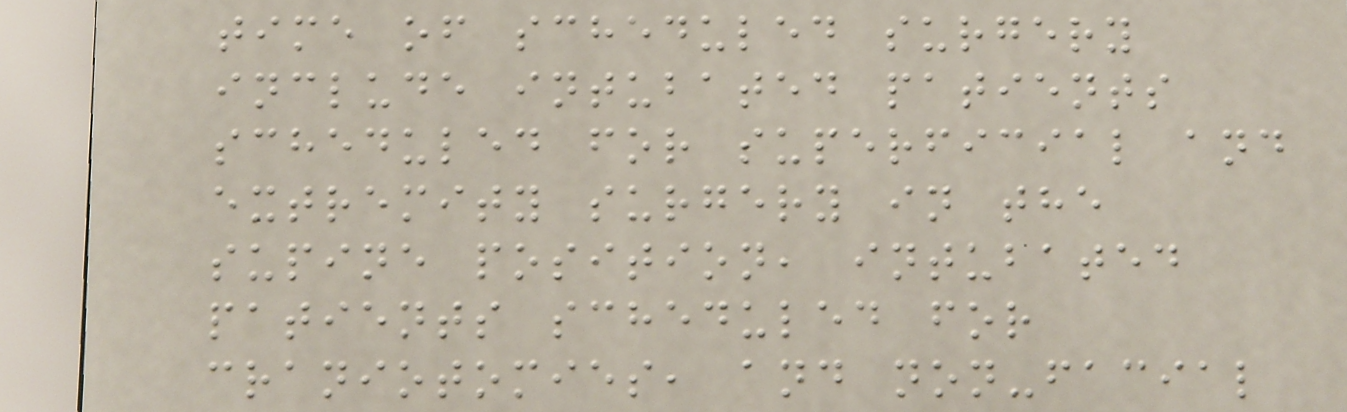time of scheduled surgery
include intubated patients
scheduled for superficial and
extremity surgery in the
supine position, intubated
patients scheduled for
craniotomies, and non-facial
